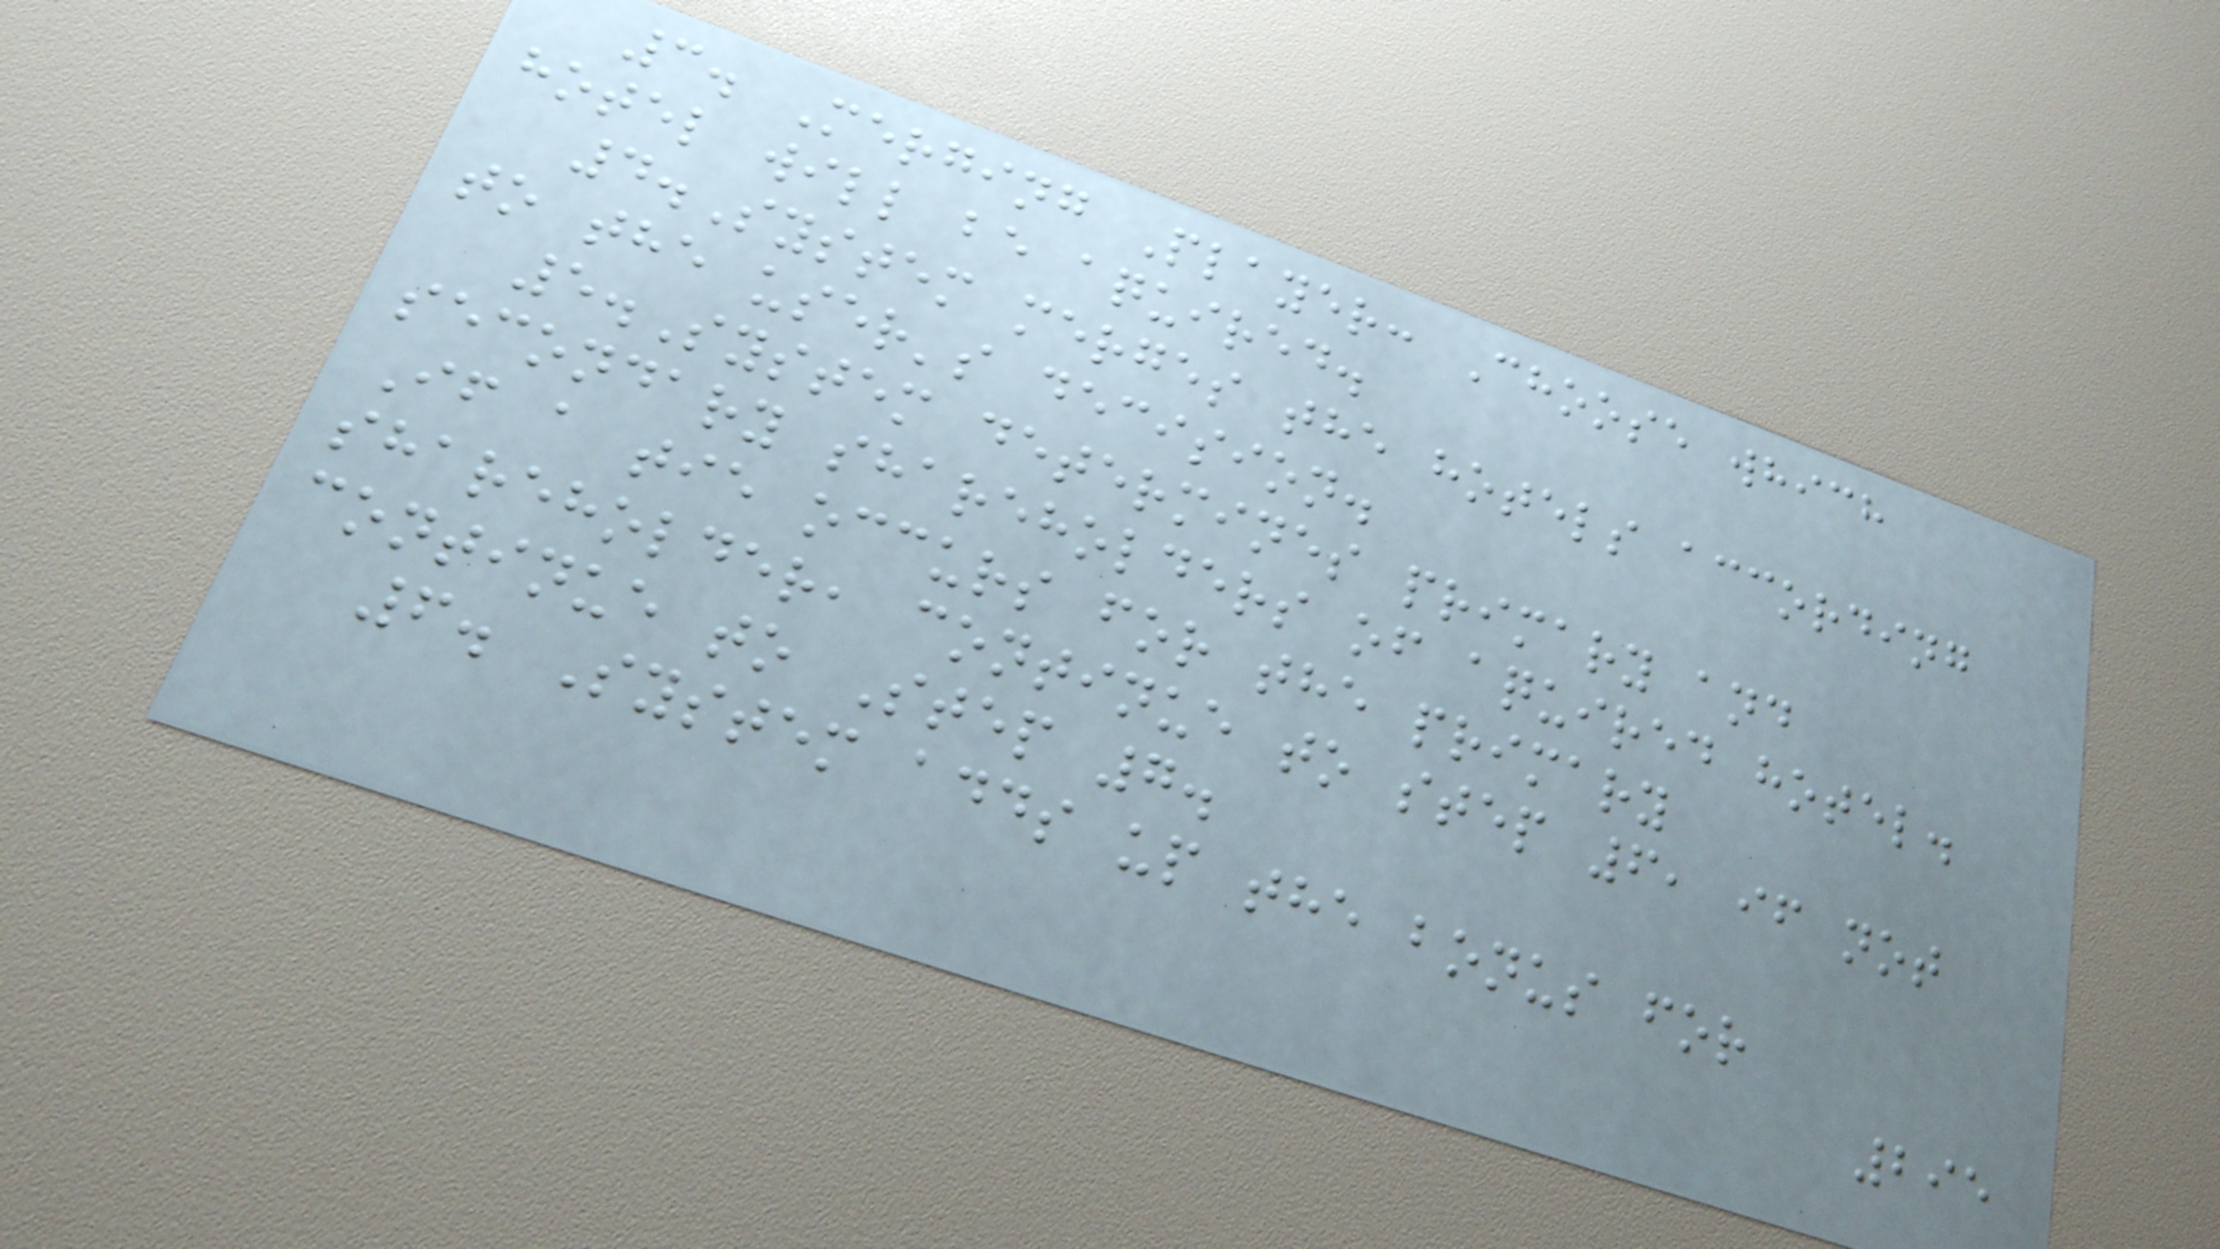3. Merging Player: Choose which
hotel will be aquired.
4.System merges the hotels according
to the user's decision.
5.System determines primary and
secondary shareholders of aquired hotel.
If a tie occurs for the primary
shareholder, continue to step 6, if not
continue to Step 7.
6. System adds up the bonus for
295
